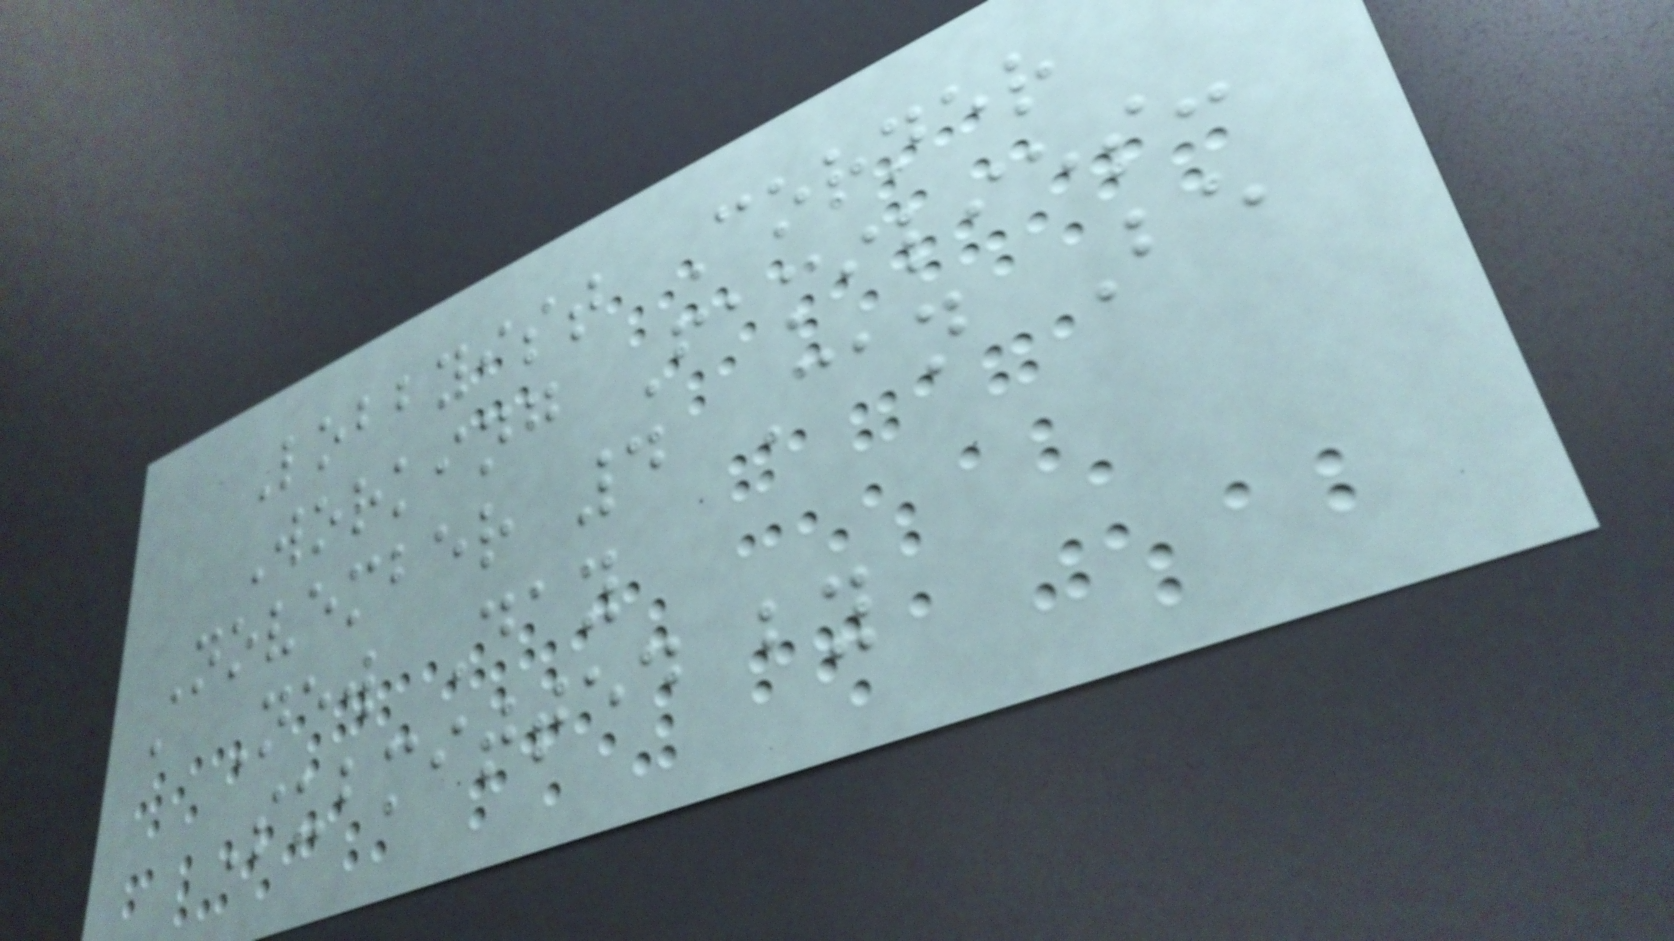Lobbyist Corner
Working Families:
November 4 Can Be
a New Day
Submitted by
